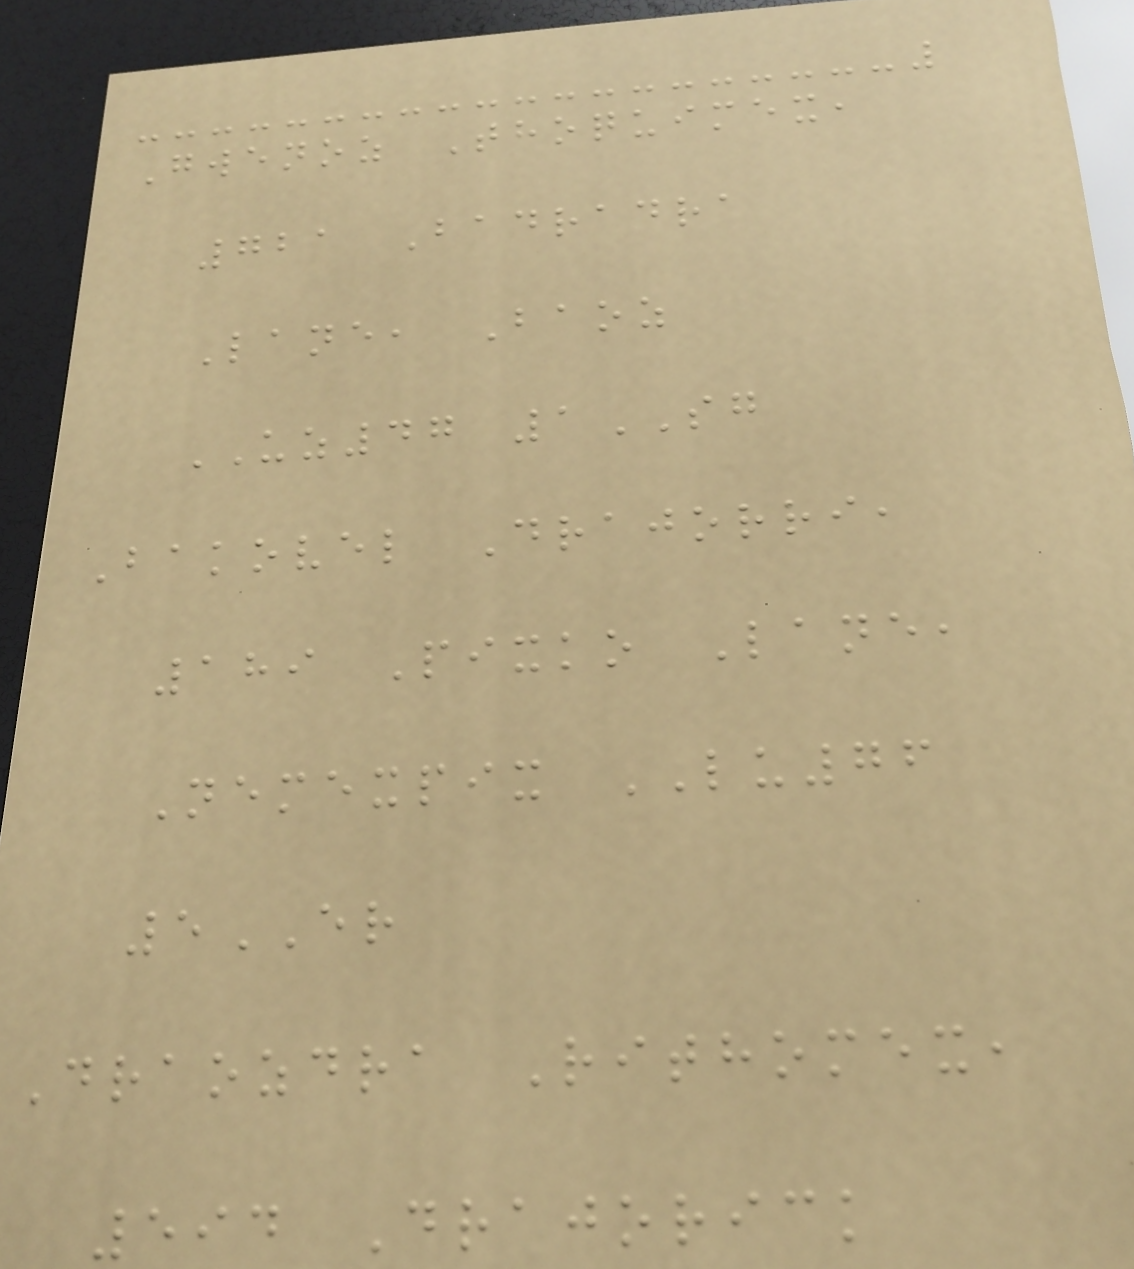Gwenoz Thoquimex,
721 Badradra
Lane, Baoz
UZ47 1SG
Bakovel Drajorri,
189 Pixko Lane,
Nemexpix LU76
5ER
Draozdra Rithomex,
594 Drajorick
